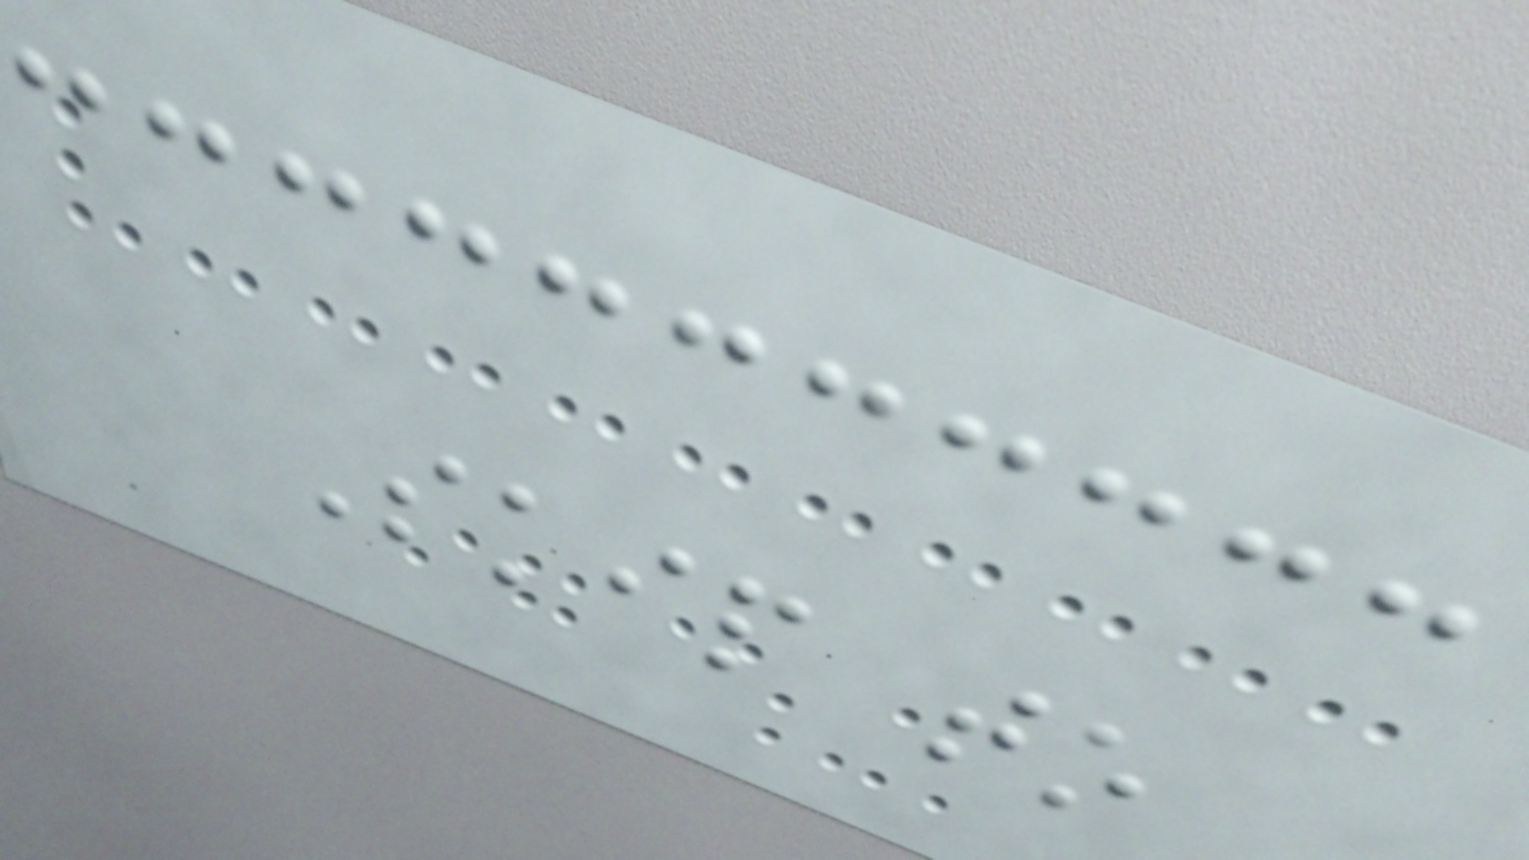Skip to
